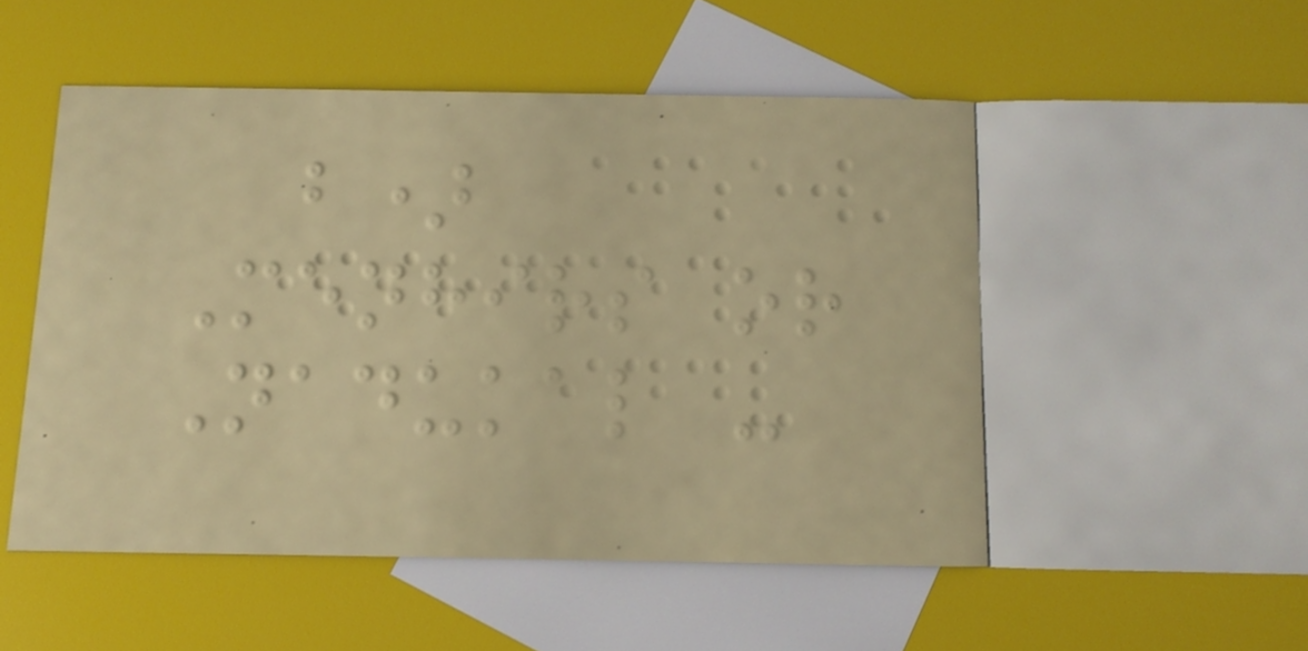b)
Menhirs or
Nadukal -
